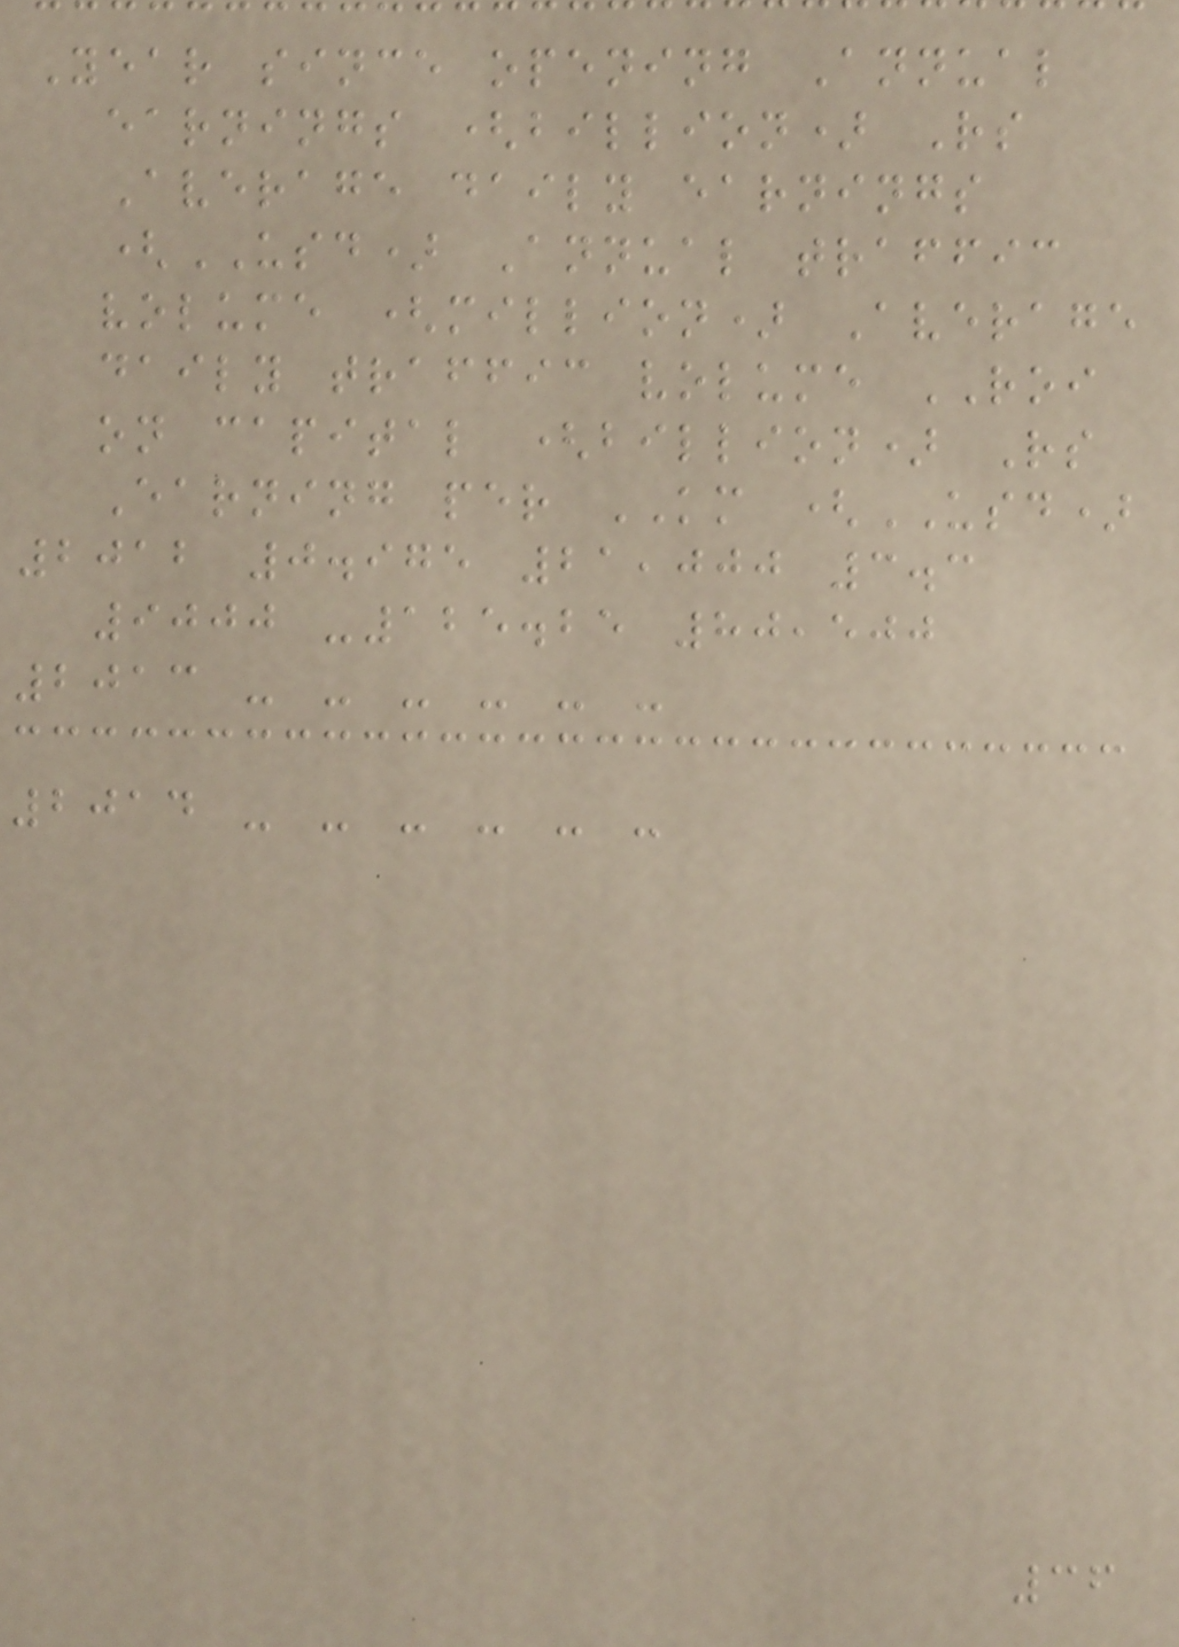Year since opening Annual
earnings (billion) Rs
Average daily earnings
(USD) Annual traffic
volume (million) Average
daily traffic volume ROI
on capital (billion) Rs
Earning per KM (USD)
2012 0.975 21,000 3.3
9000 -125.25 80,500
2013 - - - - - -
2014 - - - - - -
36
